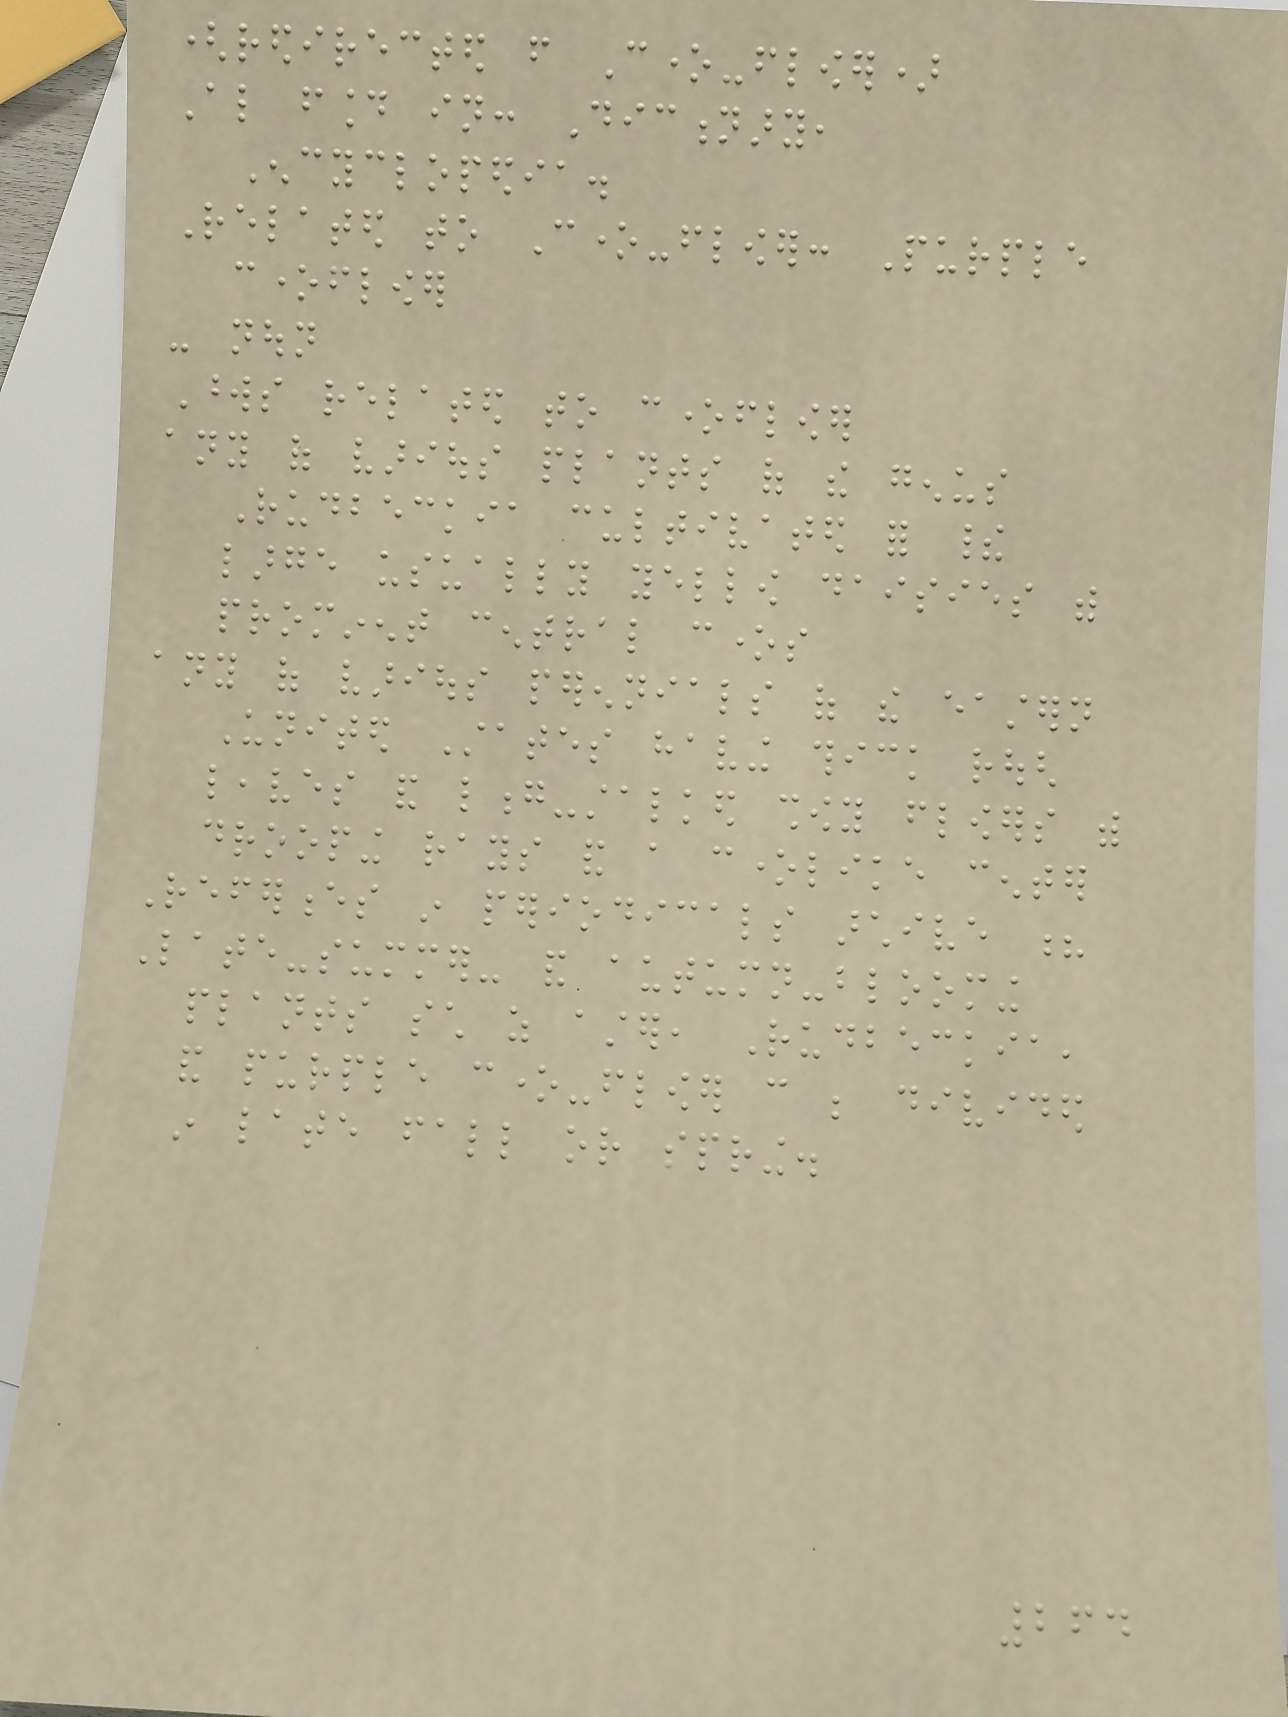(redirected from Cone-flower)
Also found in: Dictionary,
Encyclopedia.
Related to Cone-flower: Purple
coneflower
- noun
Words related to coneflower
any of various plants of the genus
Rudbeckia cultivated for their
large usually yellow daisies with
prominent central cones
any of various perennials of the eastern
United States having thick rough
leaves and long-stalked showy flowers with
drooping rays and a conelike center
References in periodicals archive ?
Late-summer- and autumn-blooming
plants such as aster, Rudbeckia,
and purple cone-flower can be divided
in late fall or spring.
264
